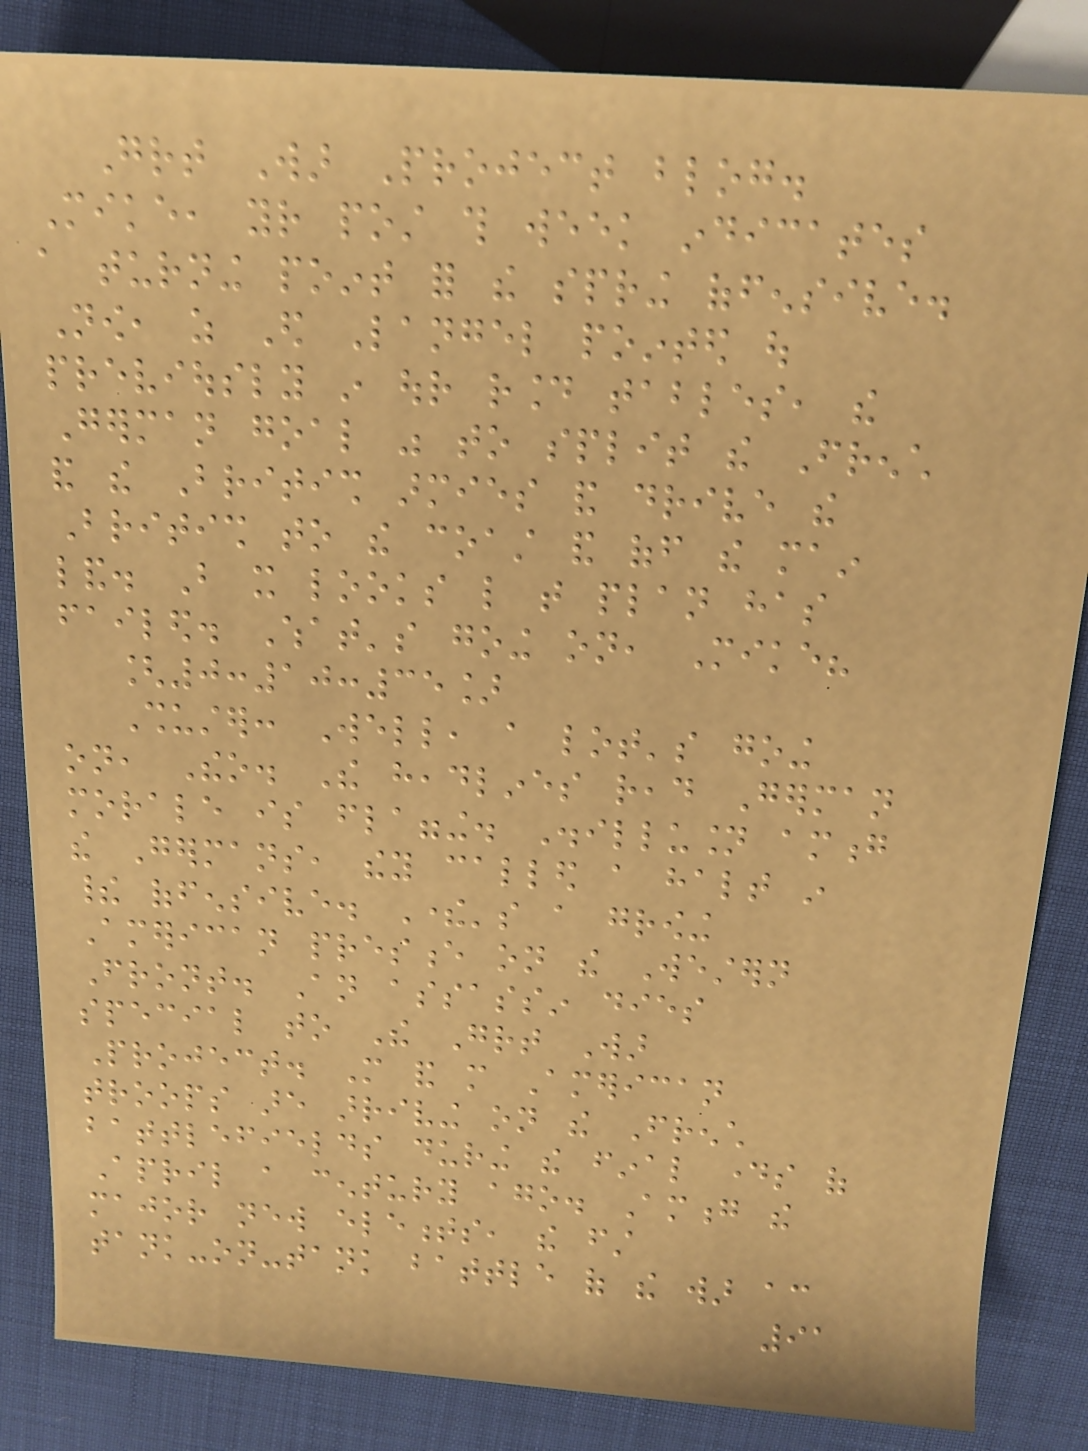Great War Project blog.
Mike, your post this week indicates
a turning point for the spring offensive.
Now, as Ed Langel pointed out
previously in our round tables, the
German goal was to split the French
and the British armies and drive the
British to the coast and off the main
land. But it looks like that plan has
failed. What's going on, Mike?
[0:10:35]
Shuster: Well, a lot's going
on, Theo. The headlines read German
morale is flagging. Disillusion among
the Germans, they called a halt in
their offensive. There's a growing
American presence on the Western
Front. An assassin dies
special to The Great War
Project. More and more American
troops are arriving on the French
battlefields during the final days of
April a century ago. Among the
major new elements, the first
tank-on-tank battle of the war according
91
